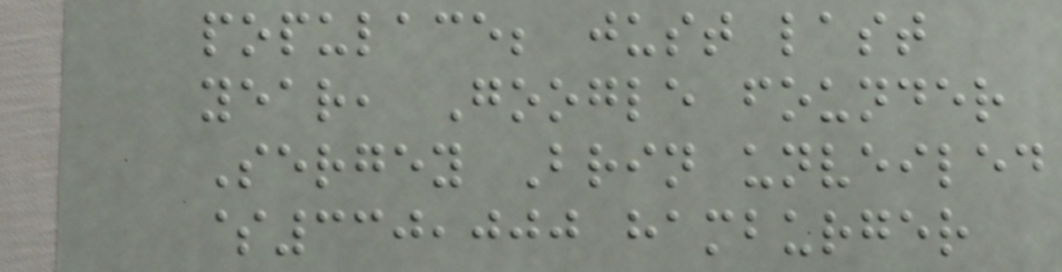populace; just last
year, Google founder
Sergey Brin unveiled
$330,000 hamburger
